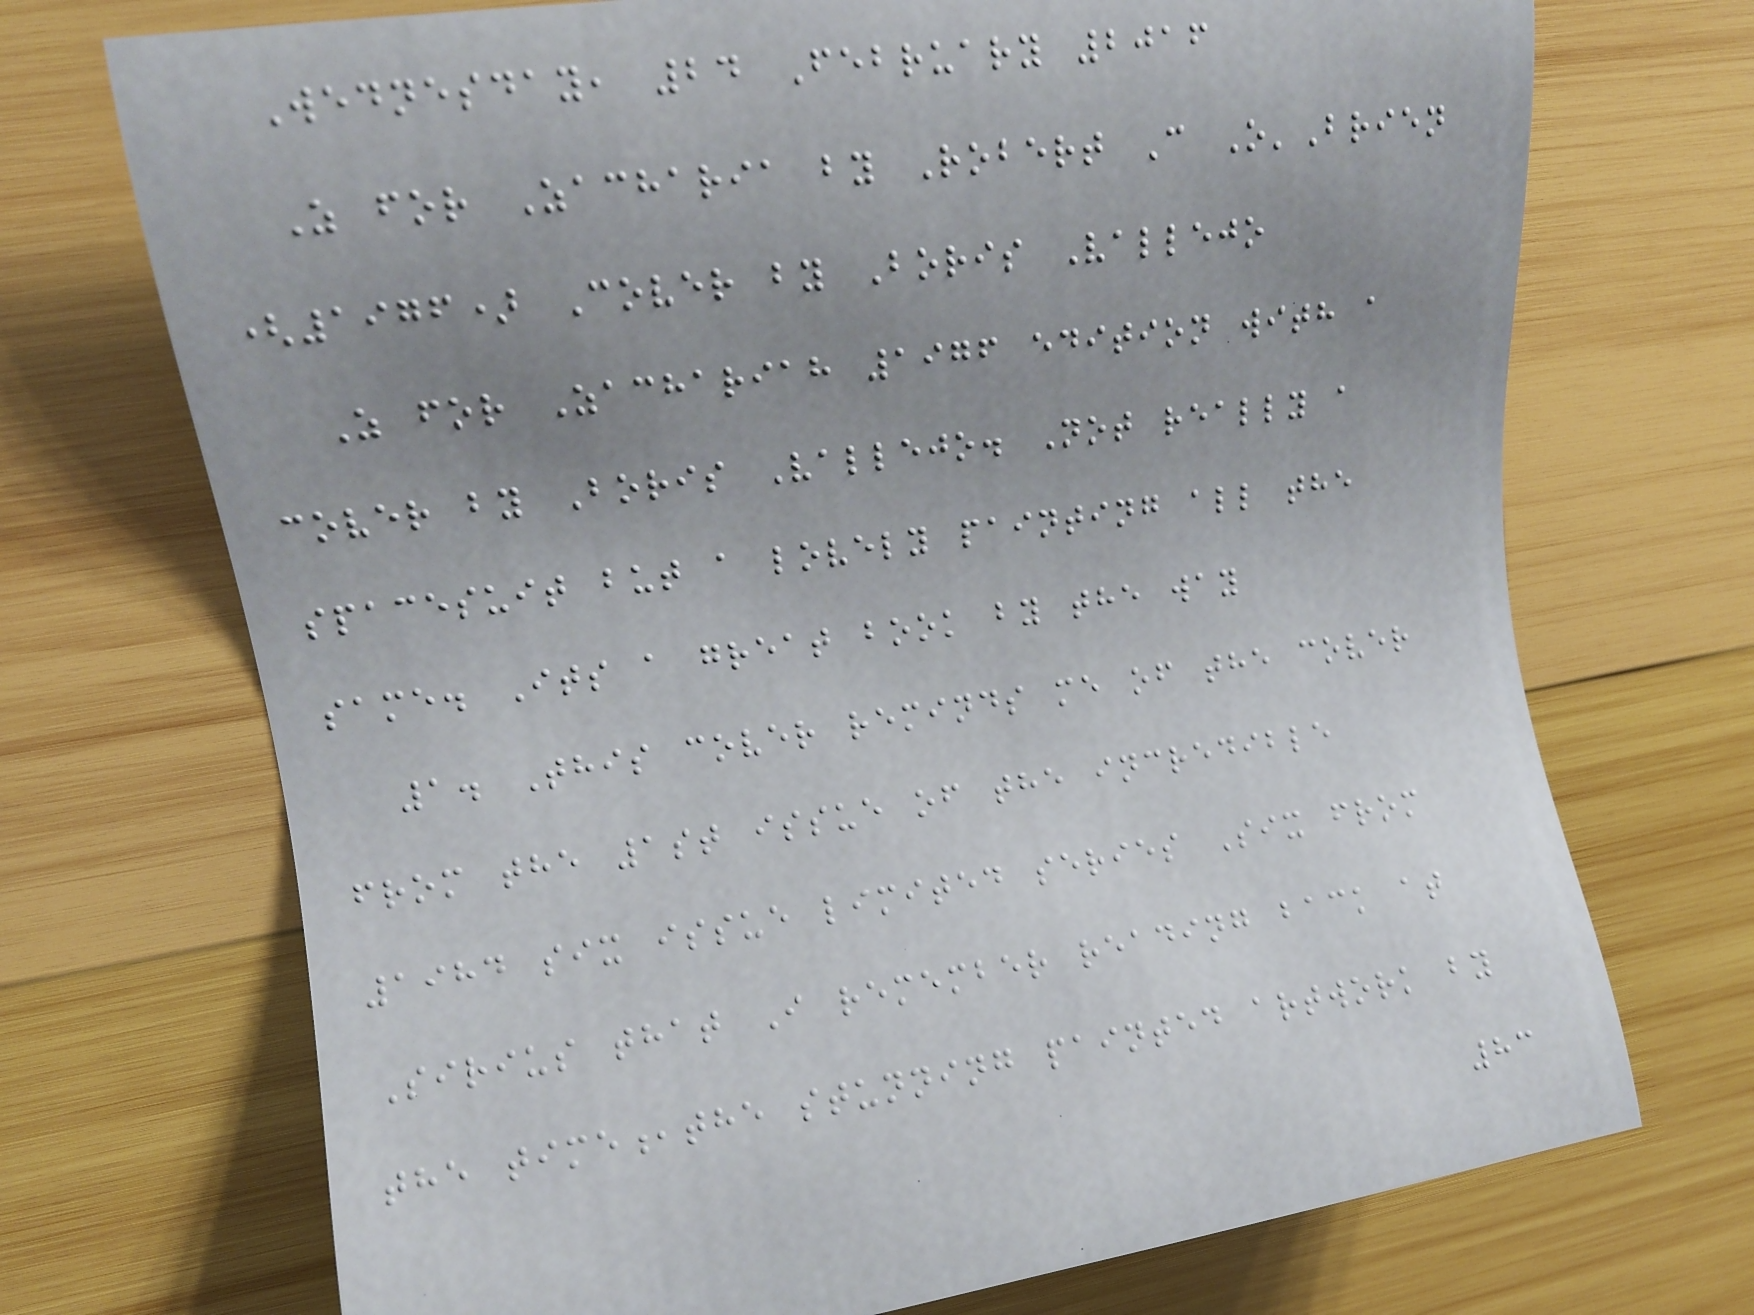Wednesday, 24 February 2016
Z for Zacharia by Robert C O'Brien
(1976) Cover by Boris Vallejo
Z for Zachariah 1976 edition with a
cover by Boris Vallejo. Not really a
spacesuit but a lovely painting all the
same. Its a great book by the way
1. This cover reminds me of the cover
from the 1st issue of the incredible
1984 six issue limited series Six from
Sirius that I remember reading back at
the time,the stunning painted artwork by
83
